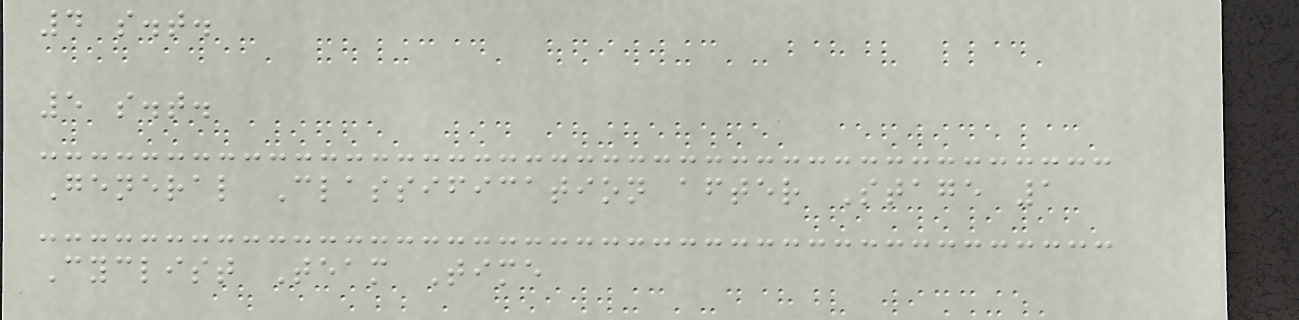4 s.t.
5 s.t.
General Classification after Stage 1
Cyclist Team Time
